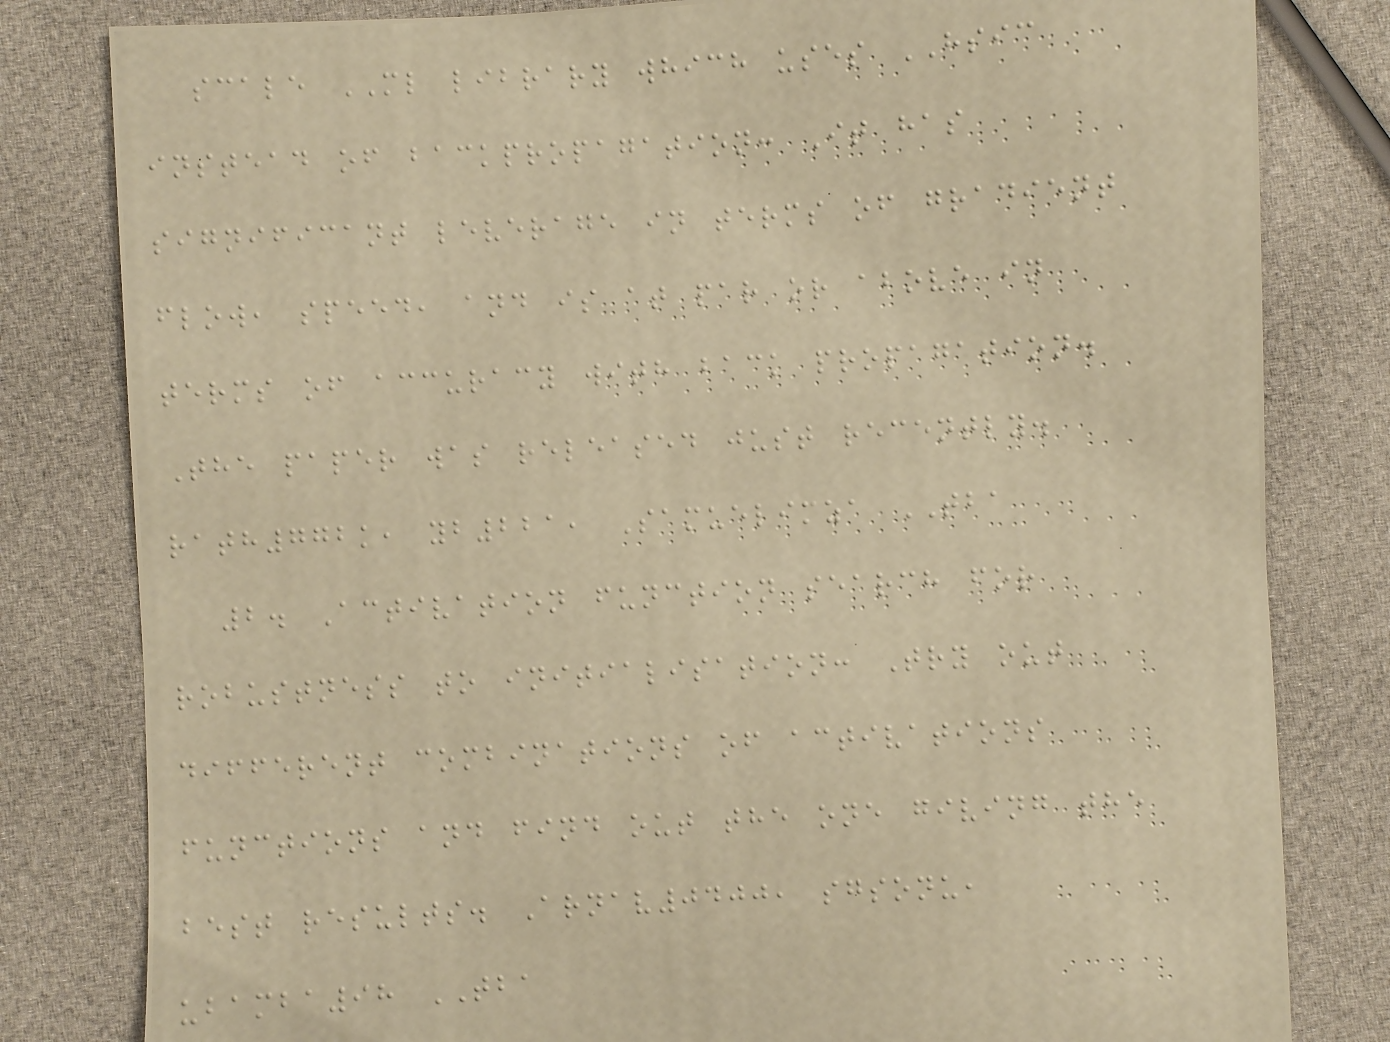scale ML library which uses HSIC
instead of backpropagation: It has
significant leverage in terms of gradient
flow, speed, and is at par or above in
terms of accuracy with back propagation.
The paper was released just recently.
rath772k, yb221, Samuelimza TBA
2. Activation function search for
robustness to initialisation: Try out
different combinations of activations
functions and find out the one giving the
best results. Arnav0400, sgsonu,
ubamba98 TBA
